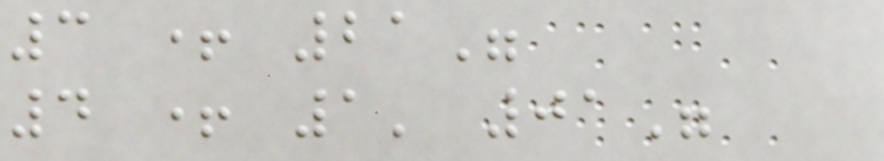3 + 21"
4 + 1' 01"
